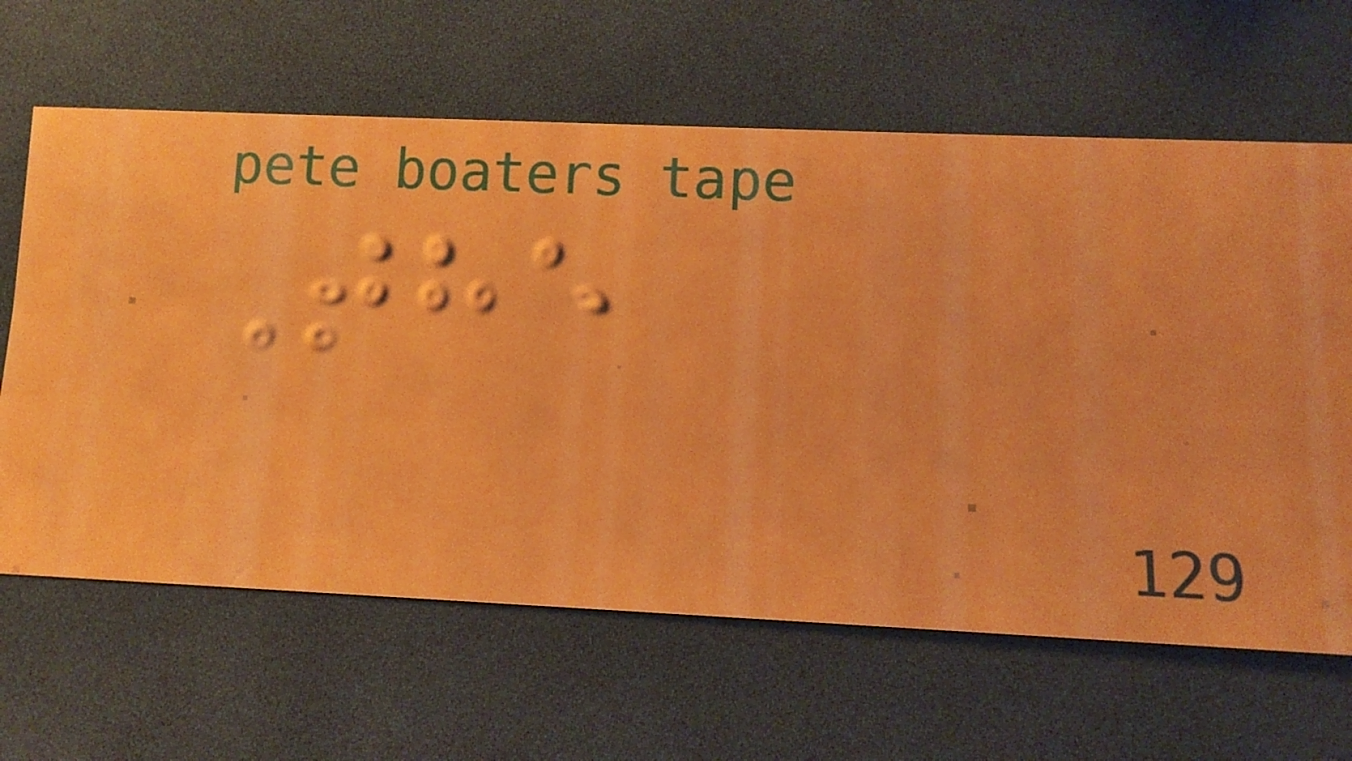The
